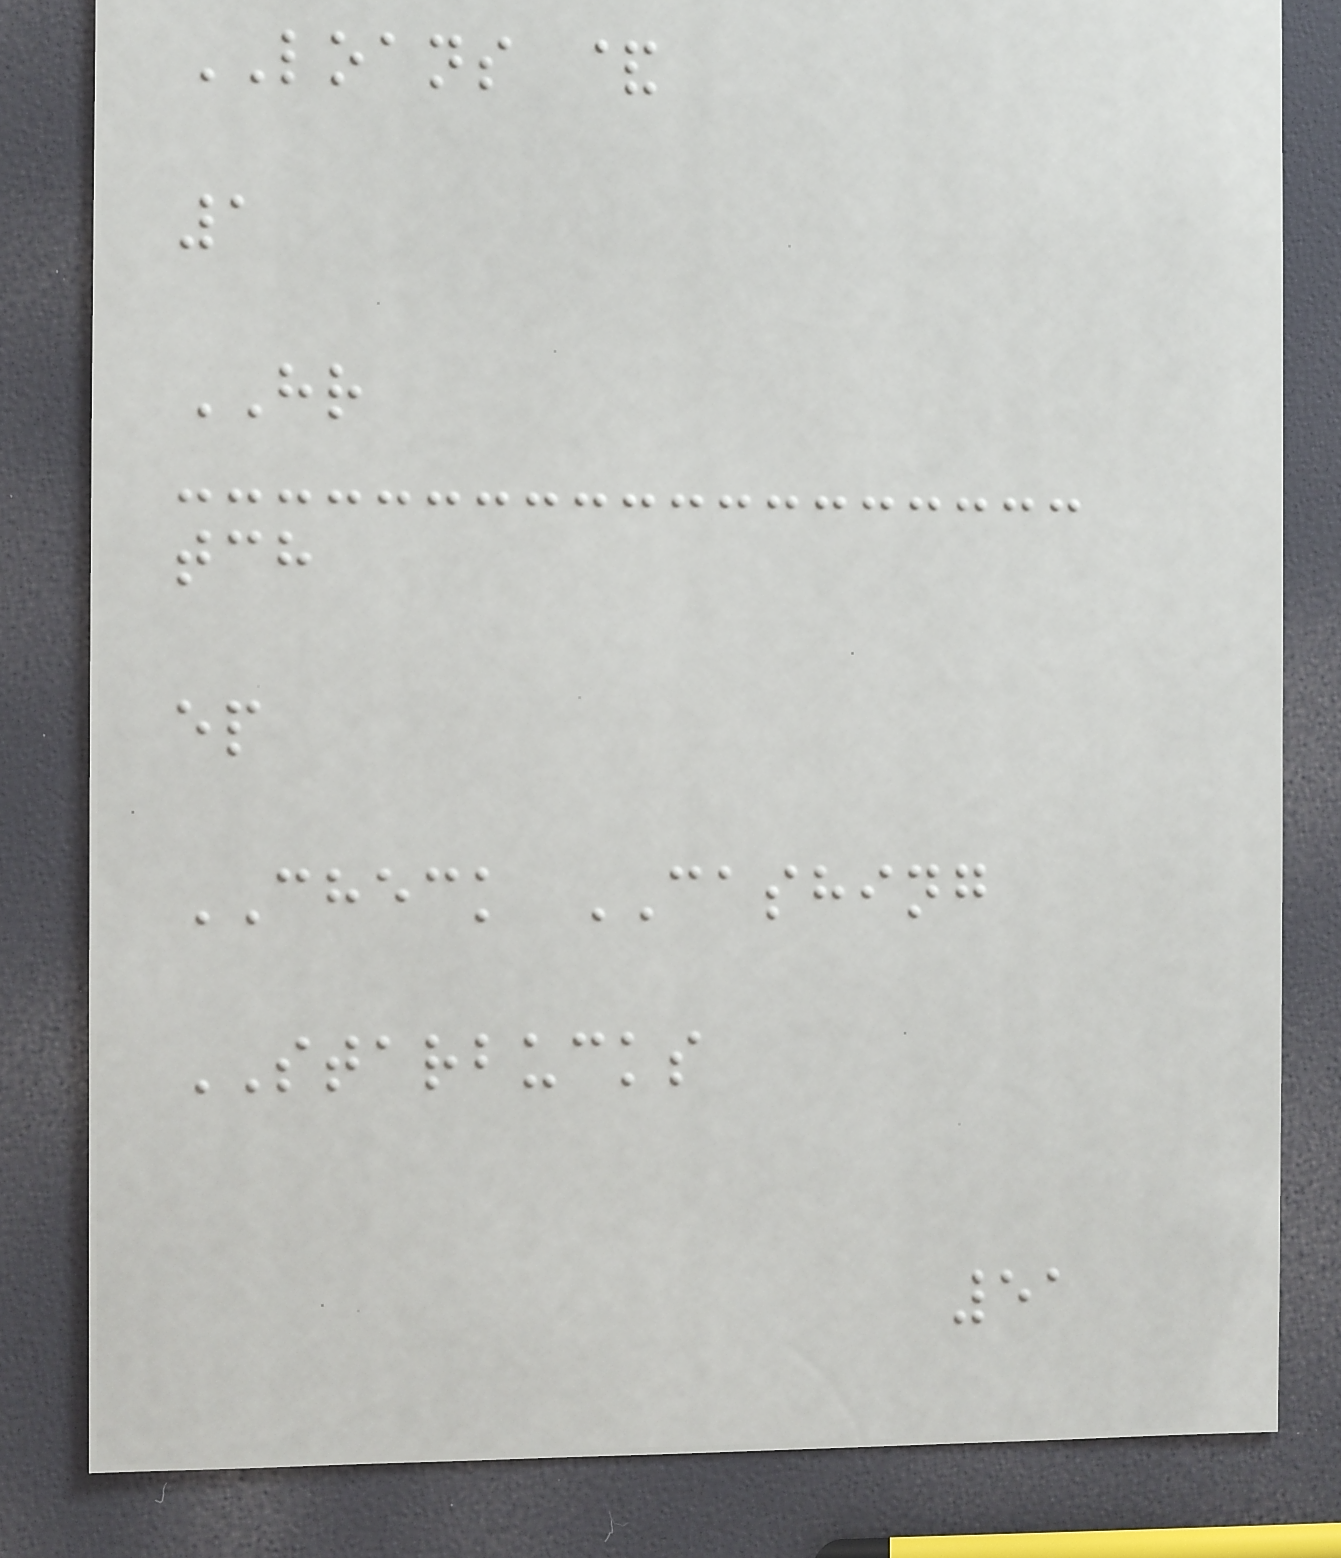LOANS &
1
HR
tch
ep
CHECK CASHING
STARBUCKS
51
